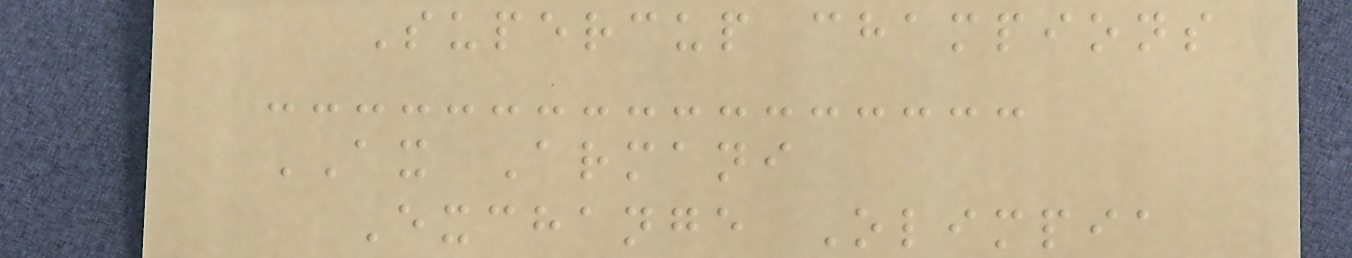Supercup champions
AX Armani
Exchange Olimpia
